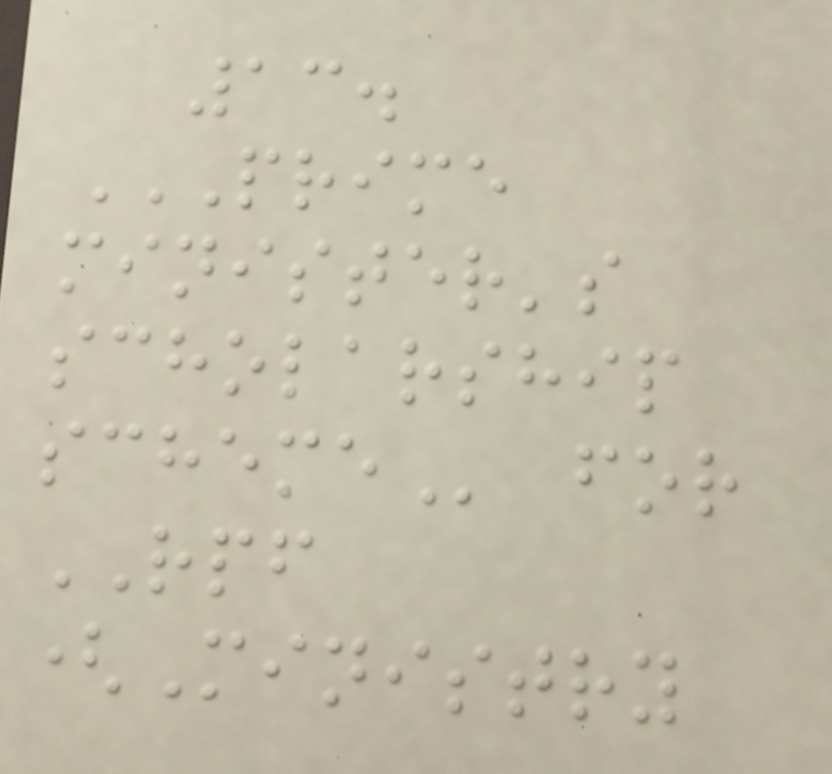13.
PRIME
MINISTER'S
SCHOLARSHIP
SCHEME for
RPF
(Ministry
